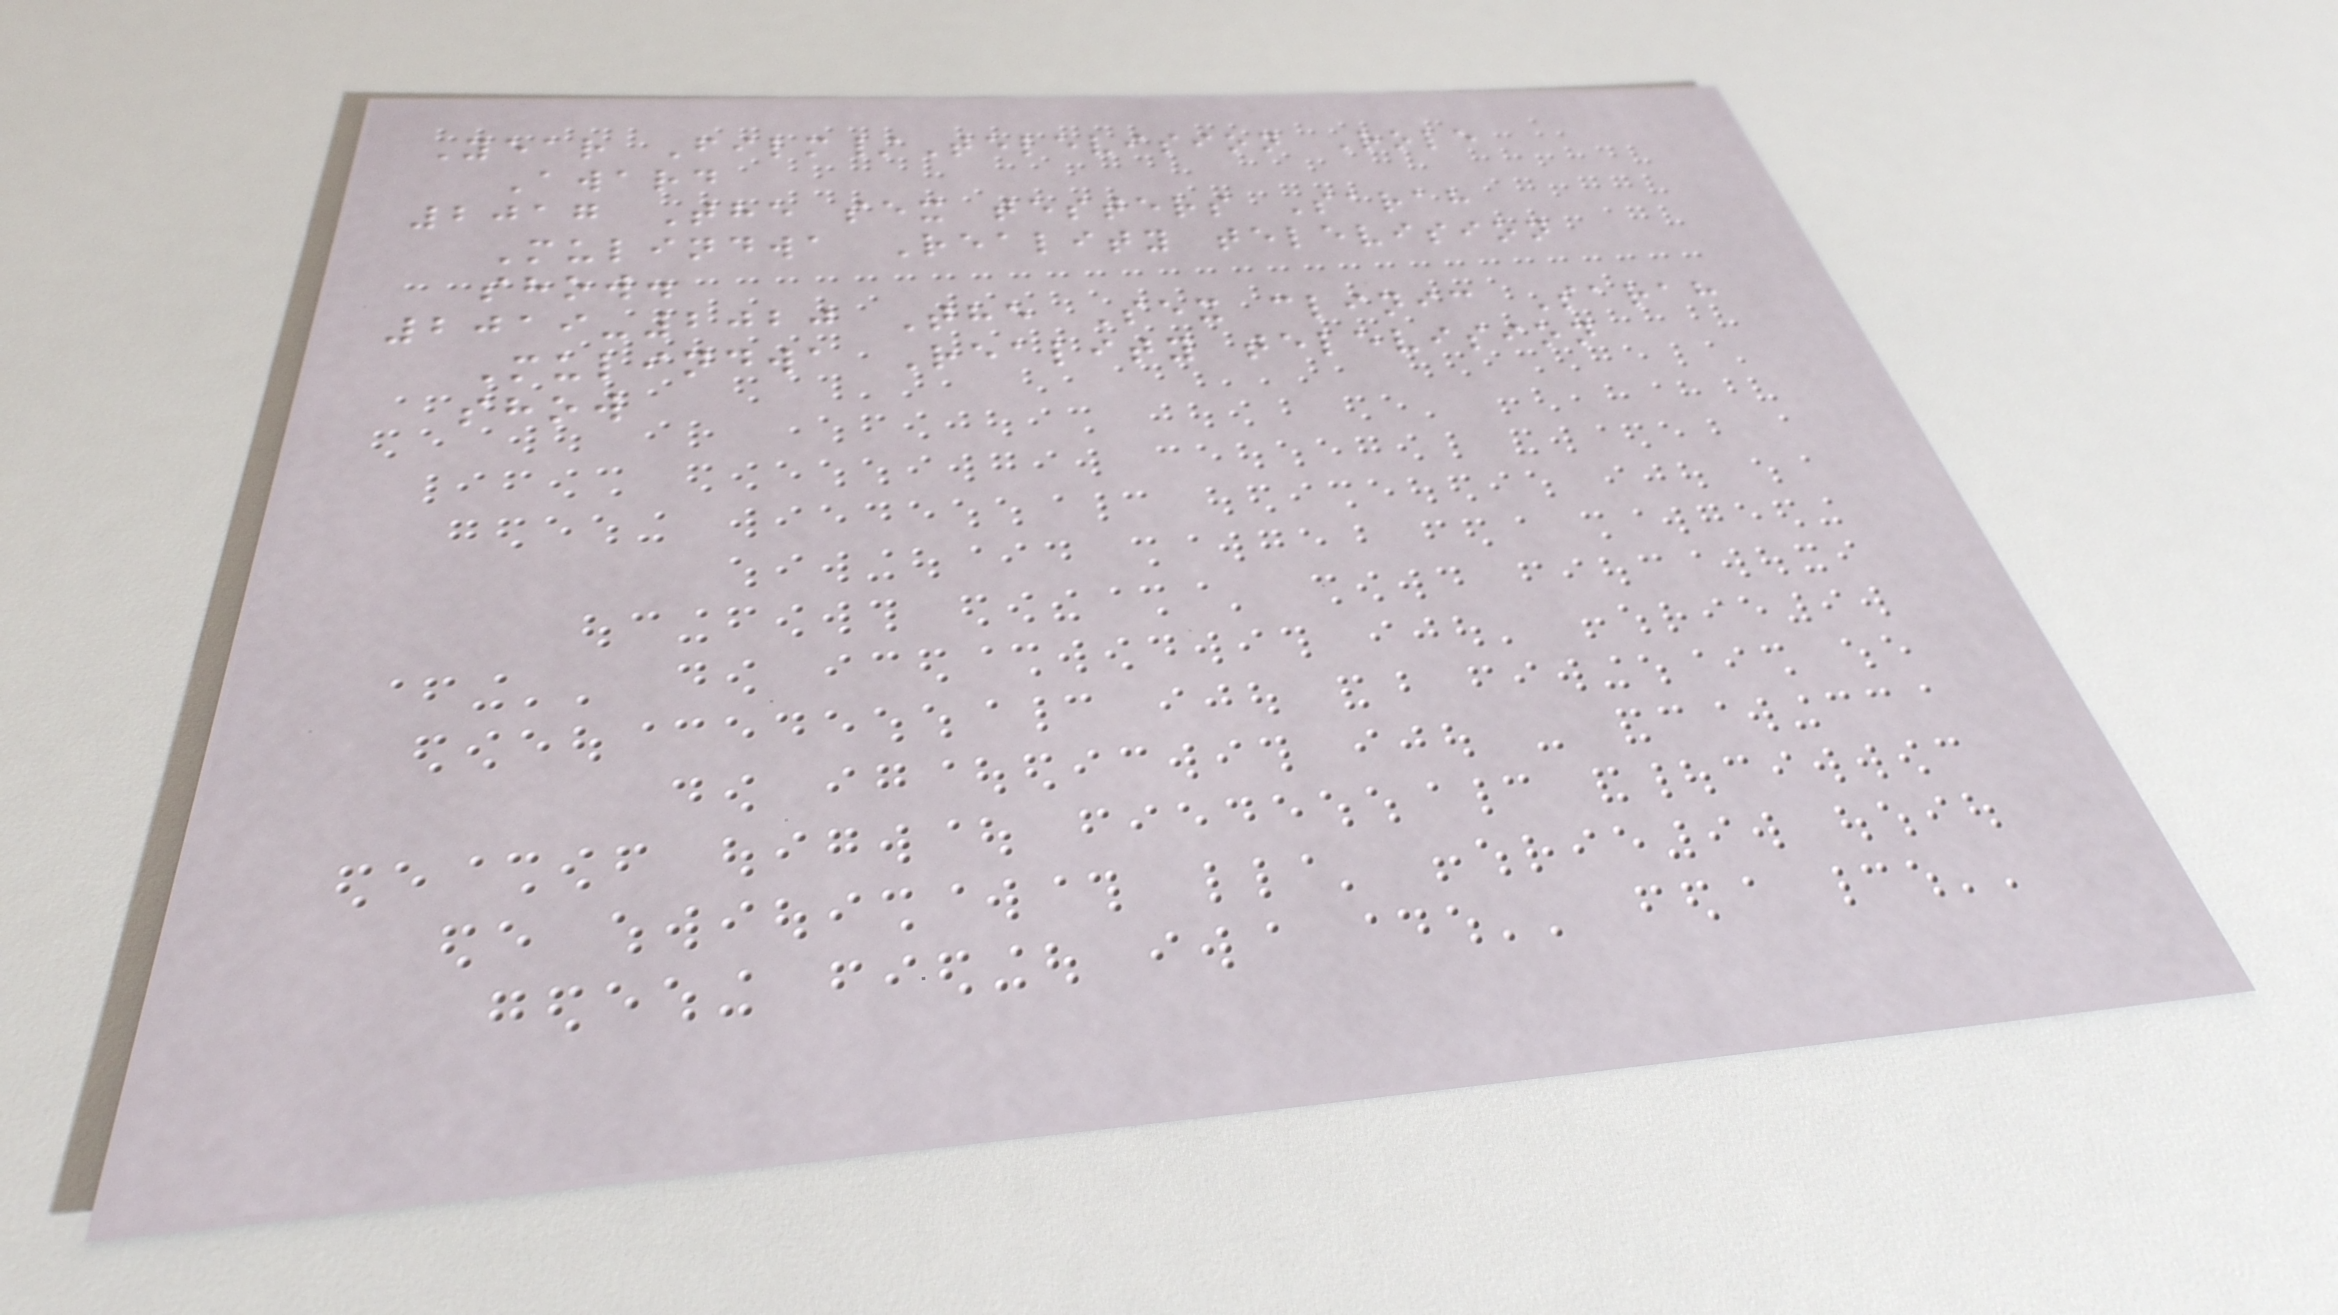Year Film/Television Role
Award
2017 The sex testers Sarah
Mulindwa Reality television
show.
2019-2020 The Sex clinic Sarah
Mulindwa Reality television
show
